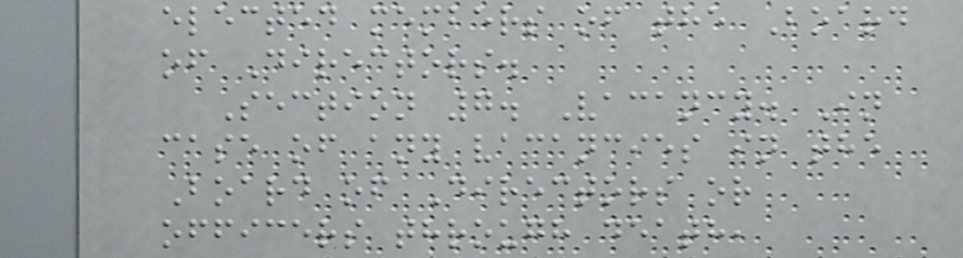elected members of the Board
of Directors.
Section 7. Vacancy. In
case of any vacancies in the
Board of Directors or
officers through death,
